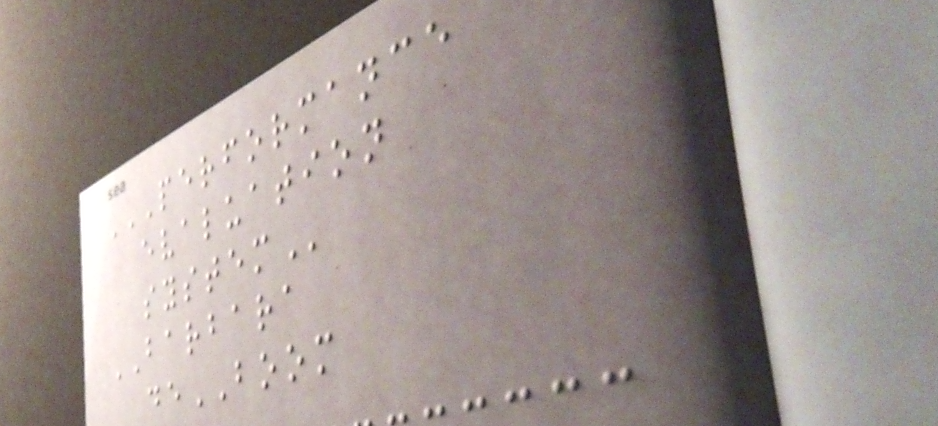PERFORMANCE
EVALUATION
SYSTEM
BARBARA
deBOOM
